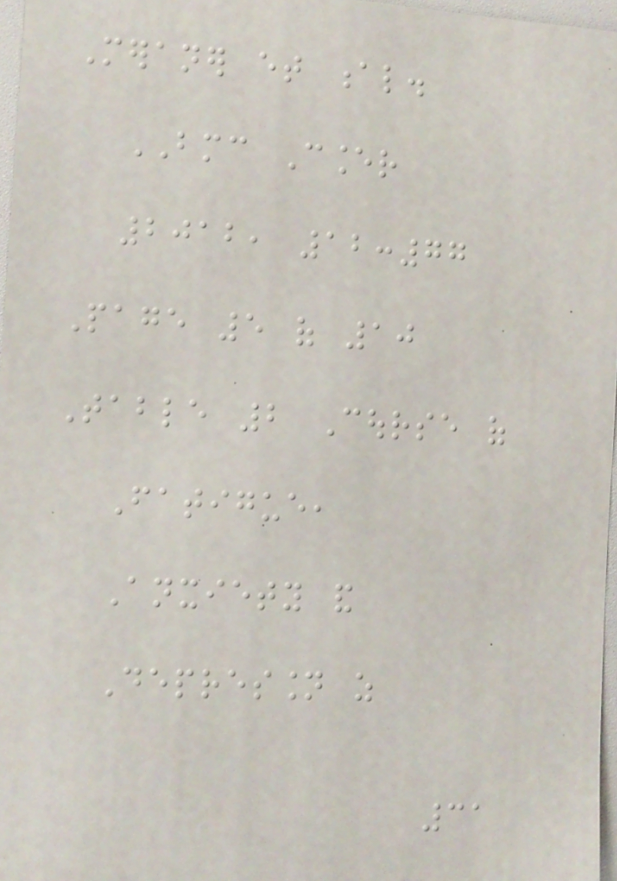Meraner et al.
BMC Cancer
2012, 12:77
Page 5 of 10
Table 2 Course of
Fatigue,
Anxiety and
Depression as
31
